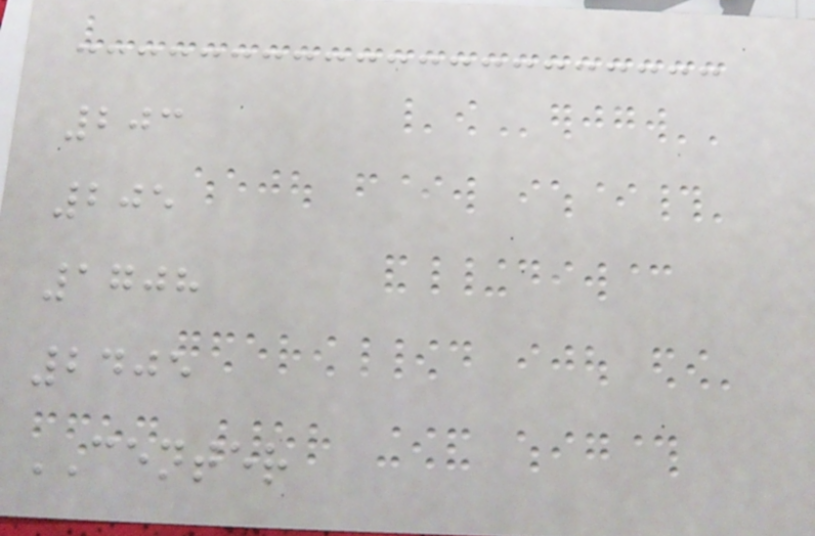203
205
1708
2405
CENTER
